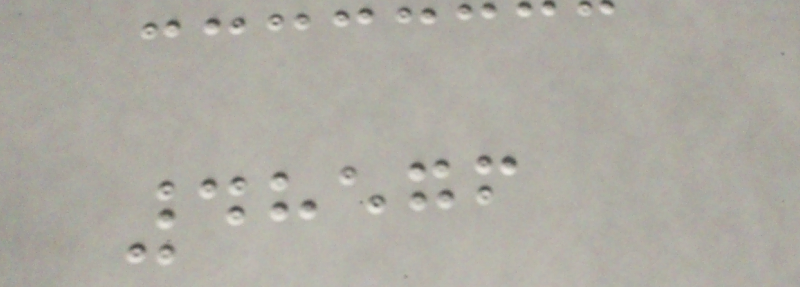48576
